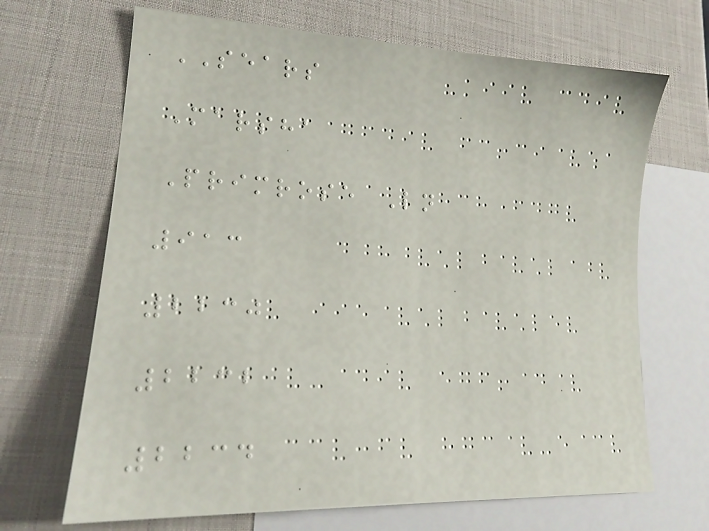SEARS
Marsha
Primrose Ln
913
2230
2232
2234
